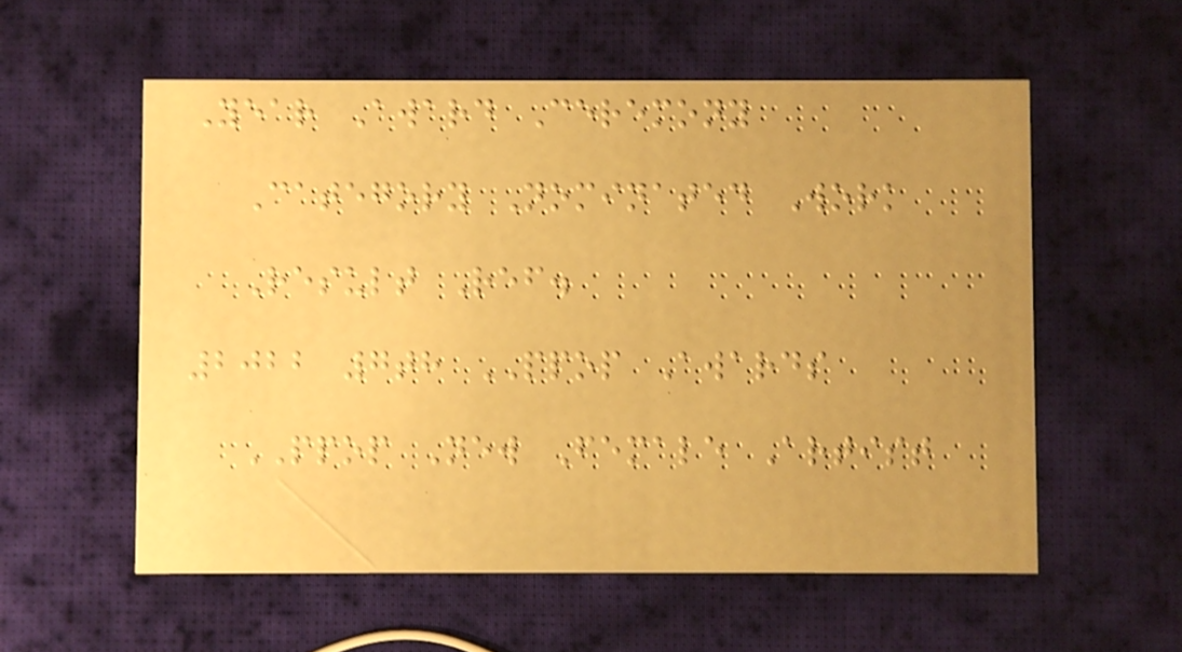Year Award Ceremony
Category Nominated Work
Result Ref.
2022 7th PPOP Awards
PPOP New Female Artist
